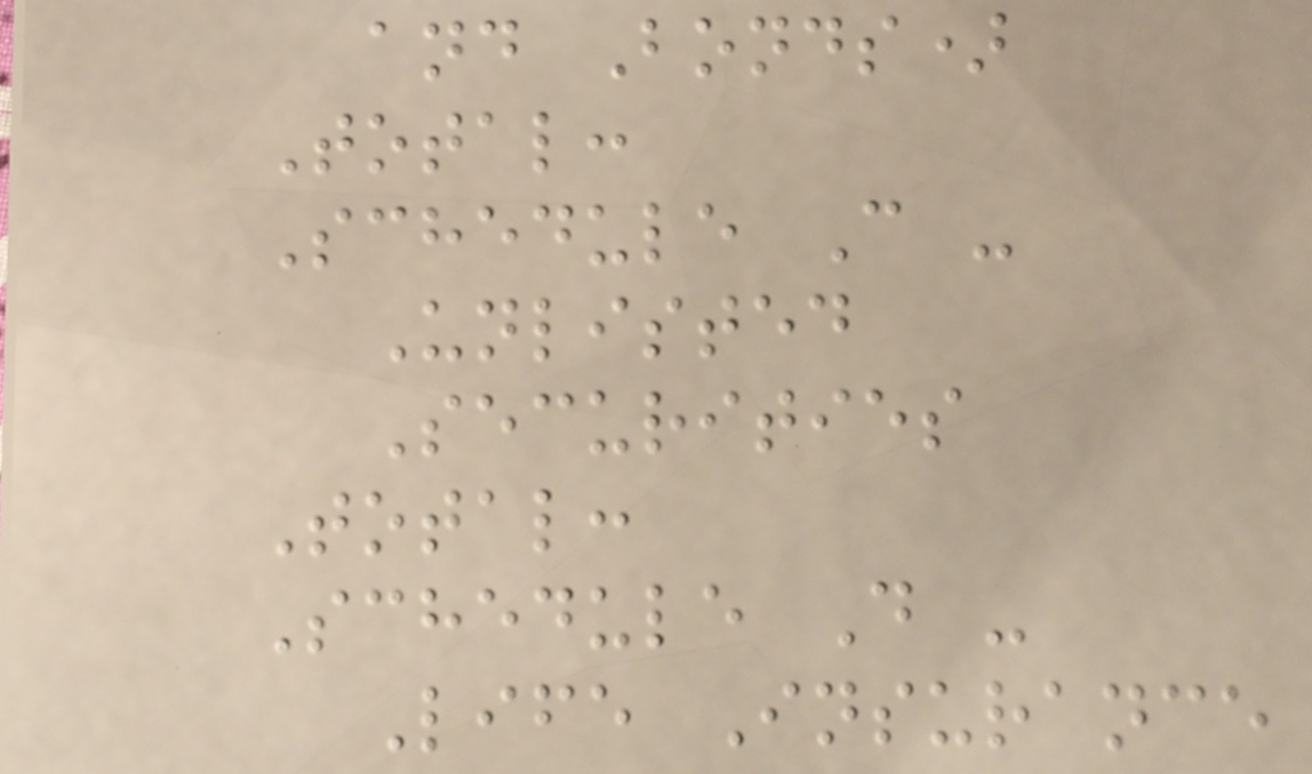and Bonds)
Total:
Schedule C -
Unlisted
Securities
Total:
Schedule D -
Life Insurance
